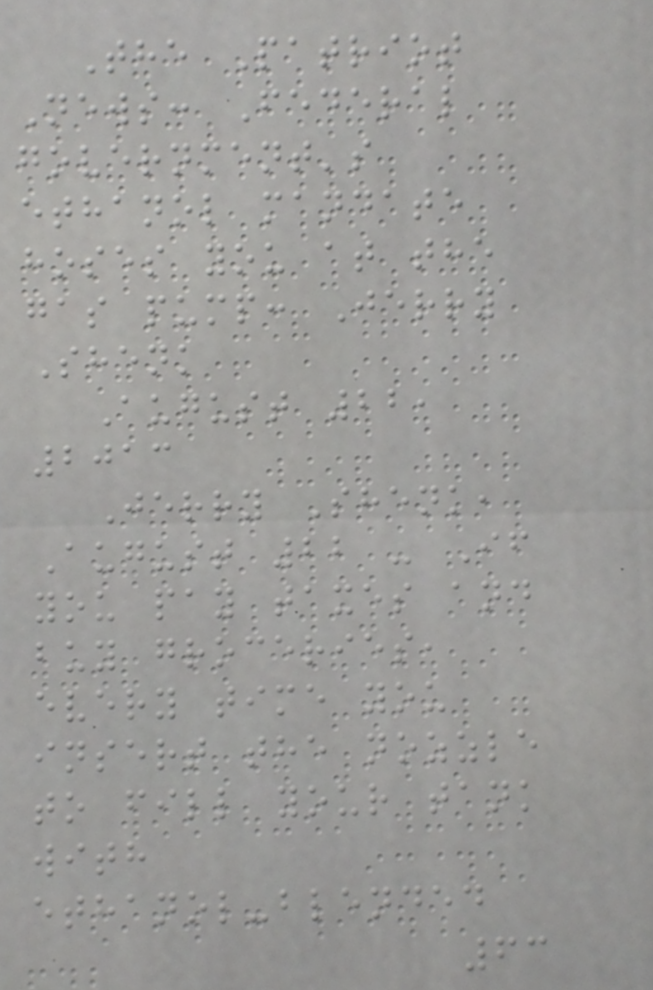The Patriot
News: Federal
government's
ethanol mandate
hoses you at the
gas pump: Jerry
Shenk
August 22,
2013
Jerry Shenk,
August 22 - If
you pay taxes and
buy groceries,
every time you
insert the nozzle
to fill your tank
with
ethanol-blended
63
